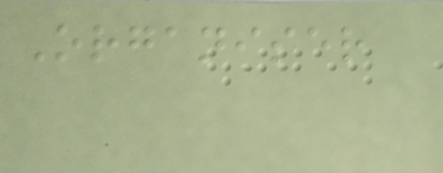Organiser
